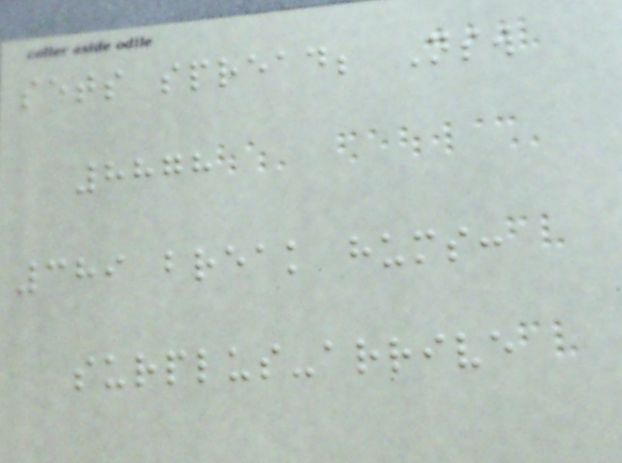sets spread; Nsw
8878
389 break hums:
surplus-arrive
